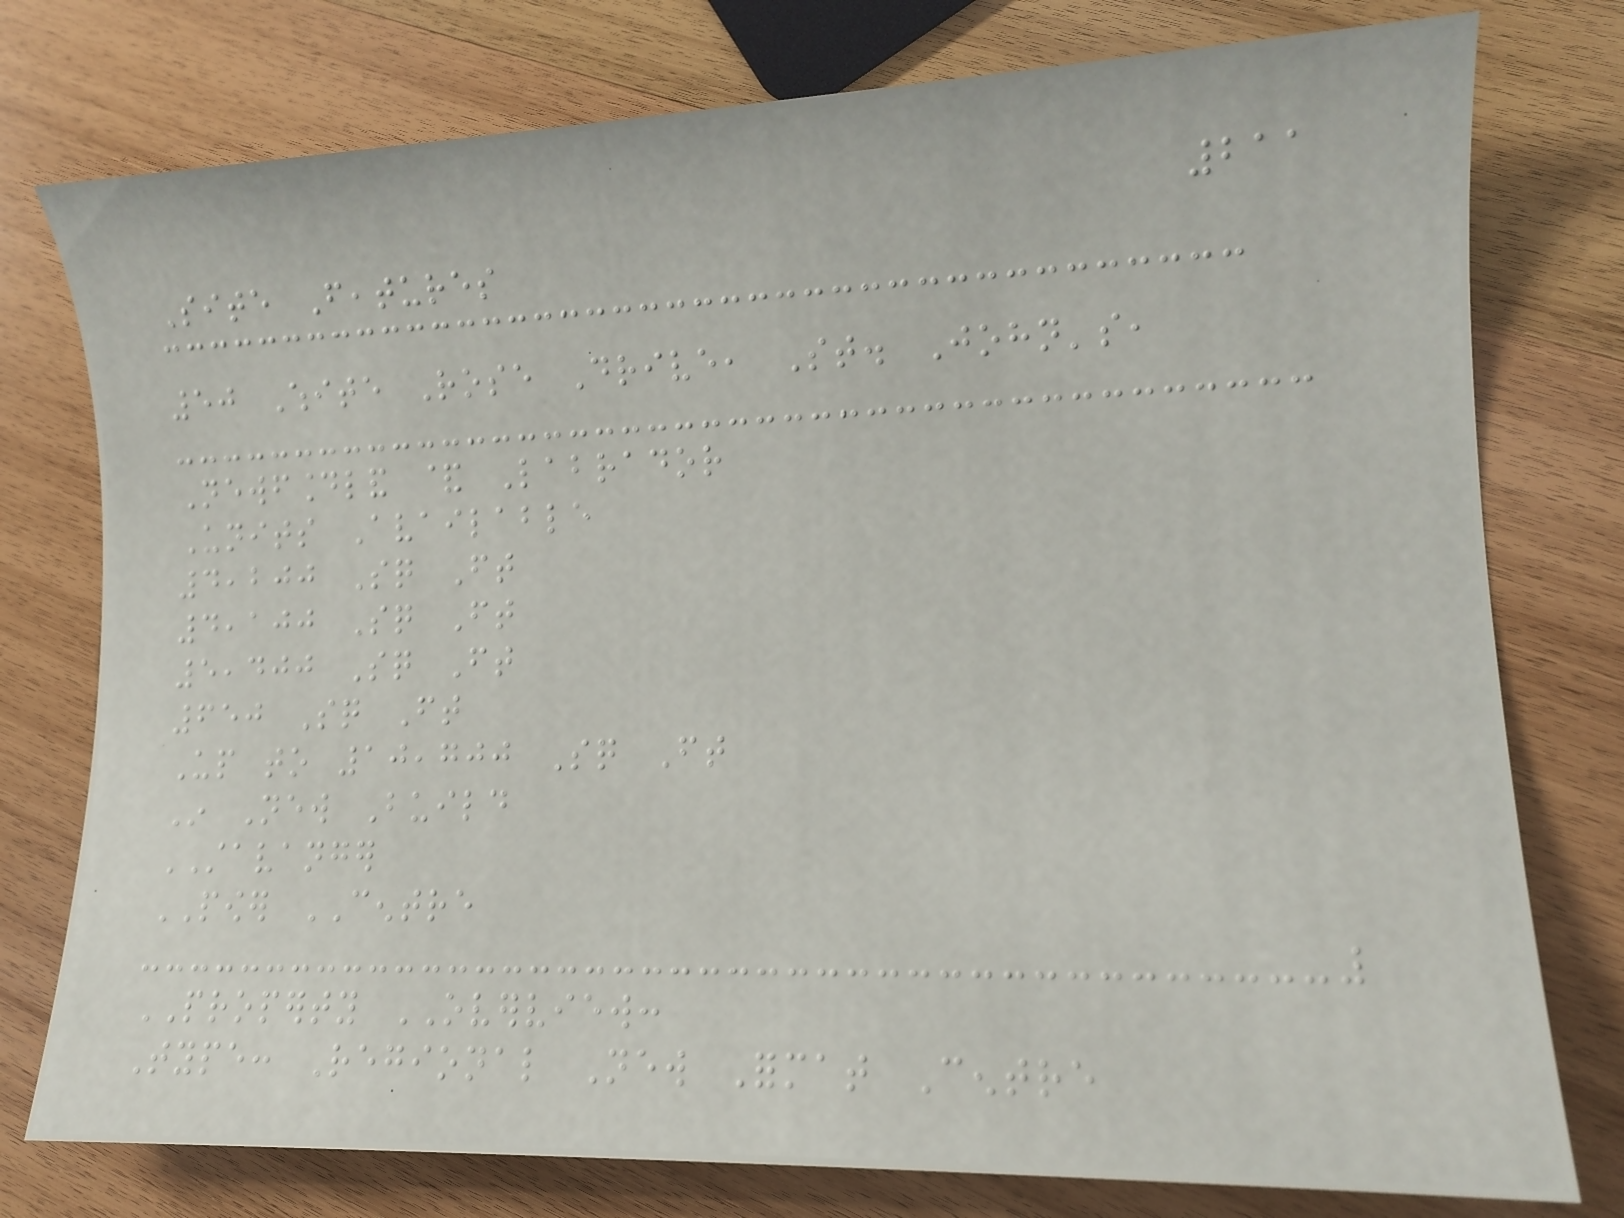211
Site Features
50 White Rose Drive, St. John's,
Newfoundland & Labrador
Units Available
4,200 Sq Ft
4,100 Sq Ft
5,400 Sq Ft
650 Sq Ft
Up to 10,700 Sq Ft
In New Build
STAVANGER
POWER CENTRE
PROPERTY OVERVIEW:
Type: Regional New Format Centre
